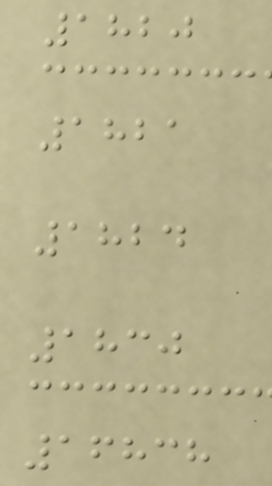1820
1821
1824
1830
16838
